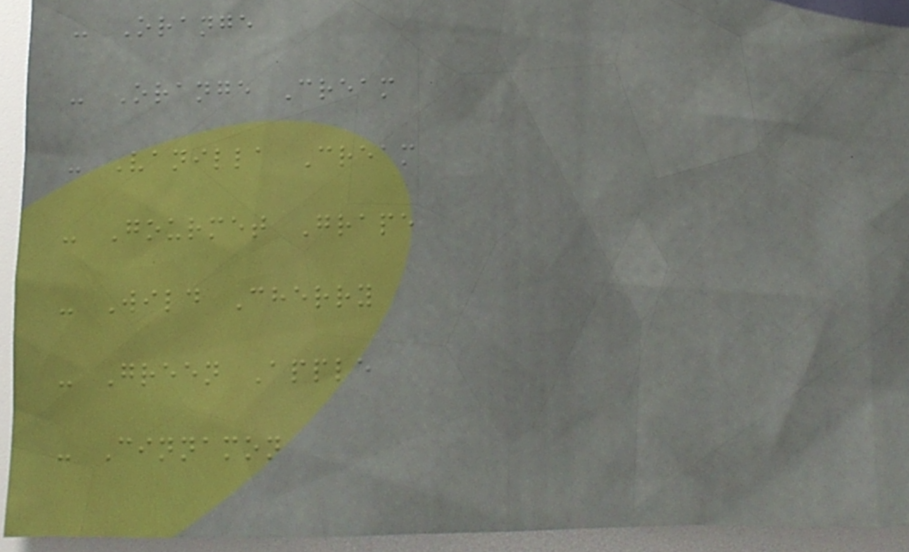- Orange
- Orange Cream
- Vanilla Cream
- Gourmet Grape
- Wild Cherry
- Green Apple
- Cinnamon
